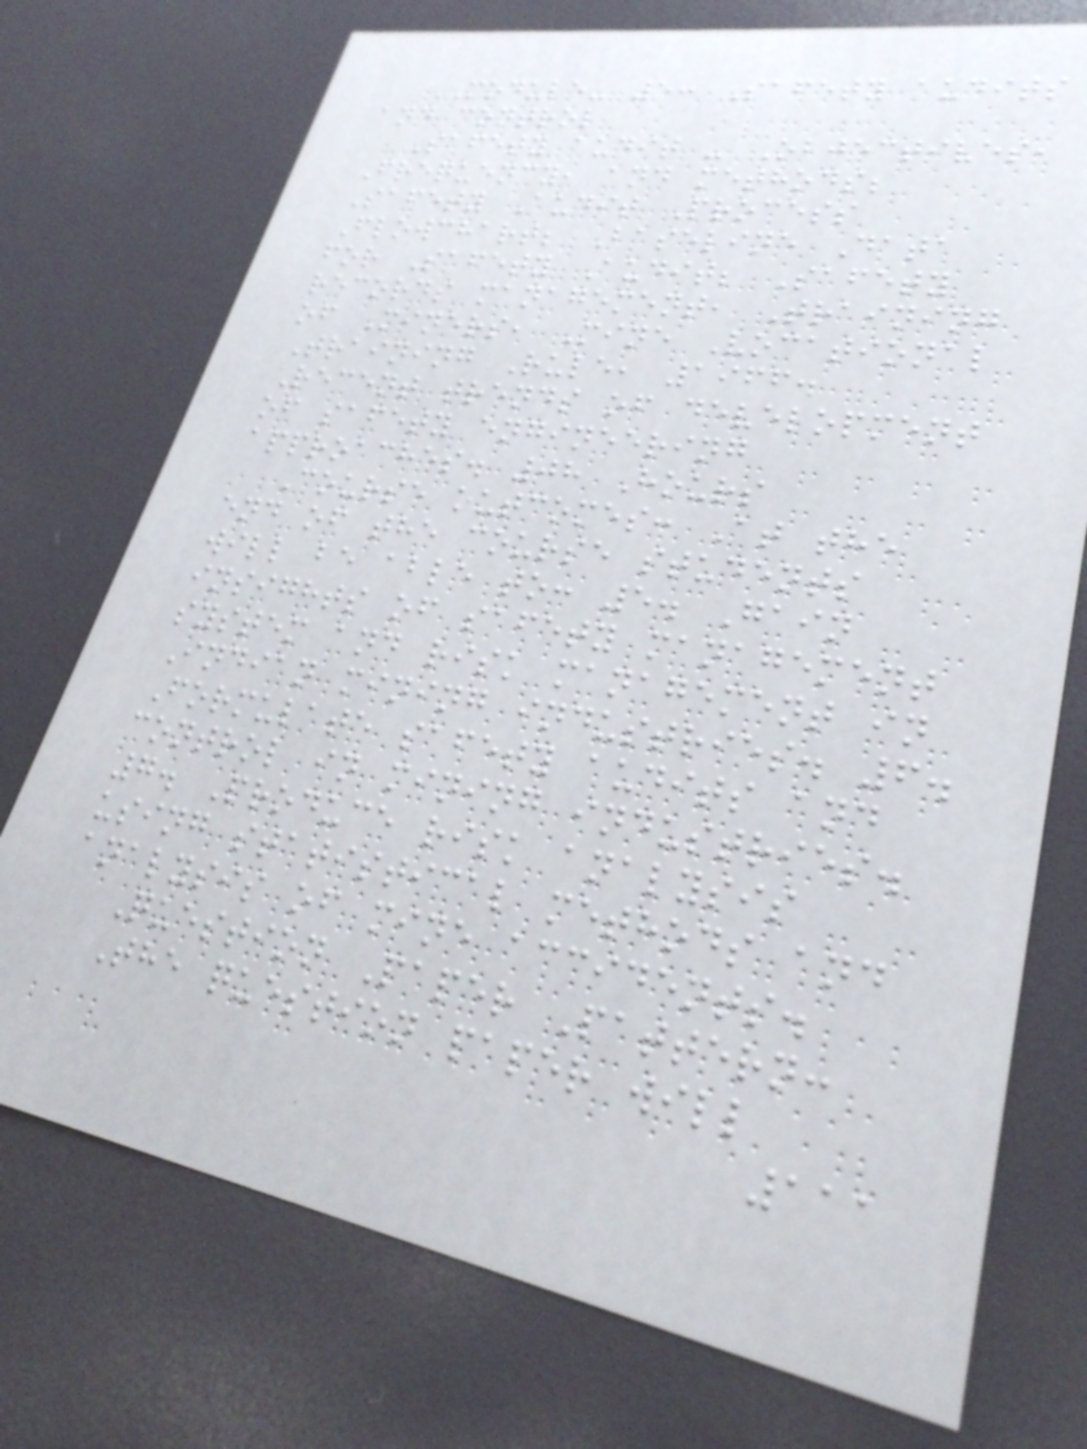MODULE- 5: Safety audits
and control
Safety audit - Objectives,
Frequency, and methods;
Safety Audit Process
Flowchart; Baseline Data
for Safety Audit; Safety
records management, Training
of Miners, Mine Vocational
Training Rule, 1966.
Recent trends of development
of safety engineering
approaches. 08 Hours
Course outcomes: At the
end of the course students
will be able to: 5. Gain
insights of safety management
system and risk management in
Indian mining industries. 6.
Formulate safety audits and
control in mining industries.
7. Produce risk analysis
using statistical methods and
analysis of mine accidents.
Question Paper Pattern:
The question paper will
111
